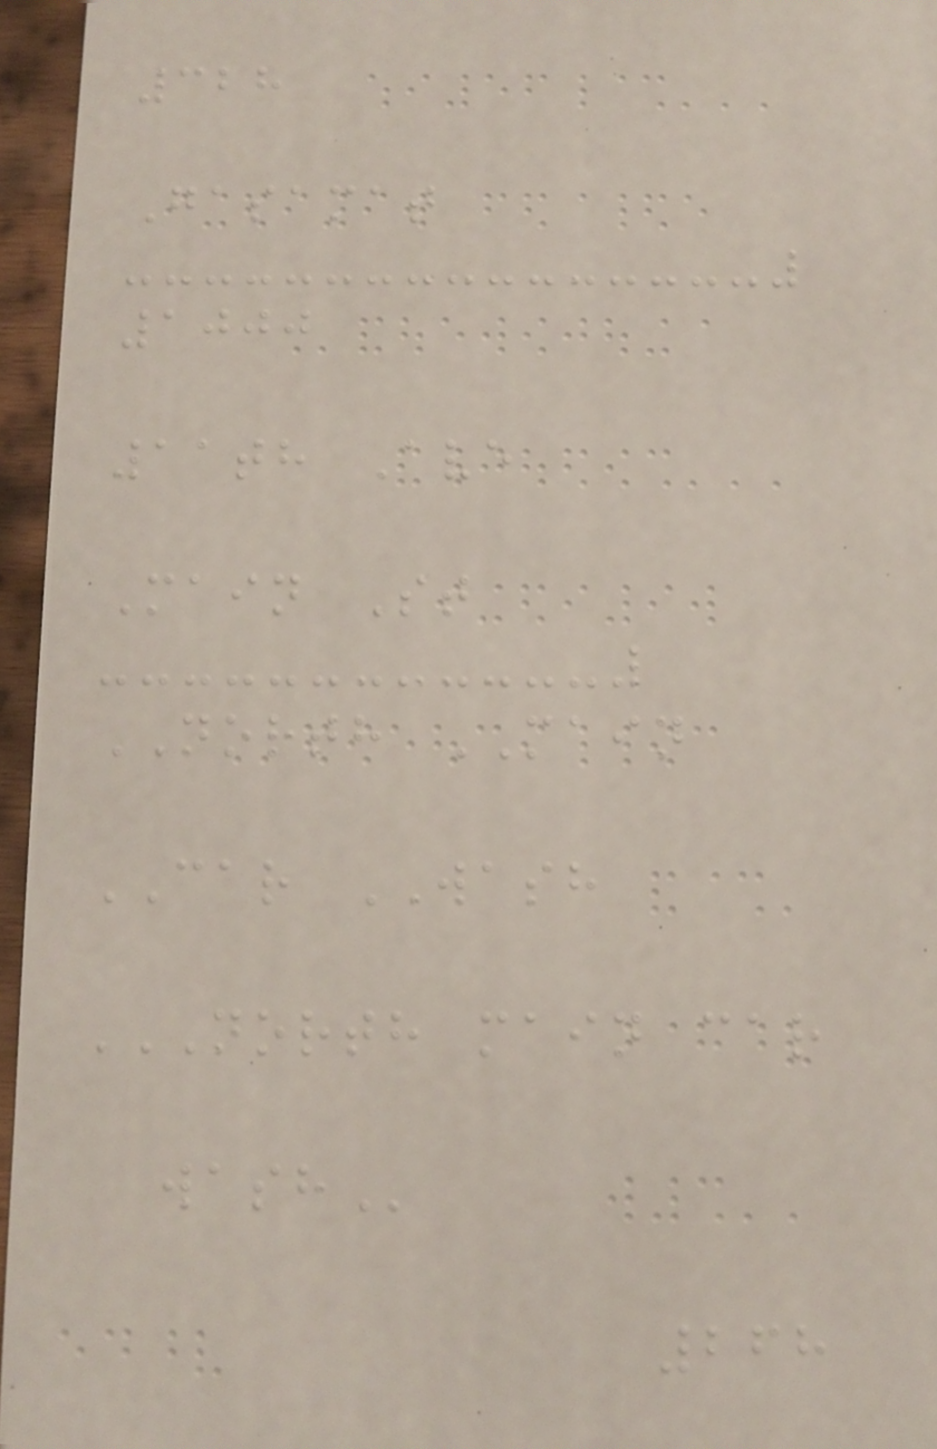328
Gasamat
1000
11th Ave
Main St
NORTH MAIN
CAR WASH
NORTH MAIN CAR
WASH
268
